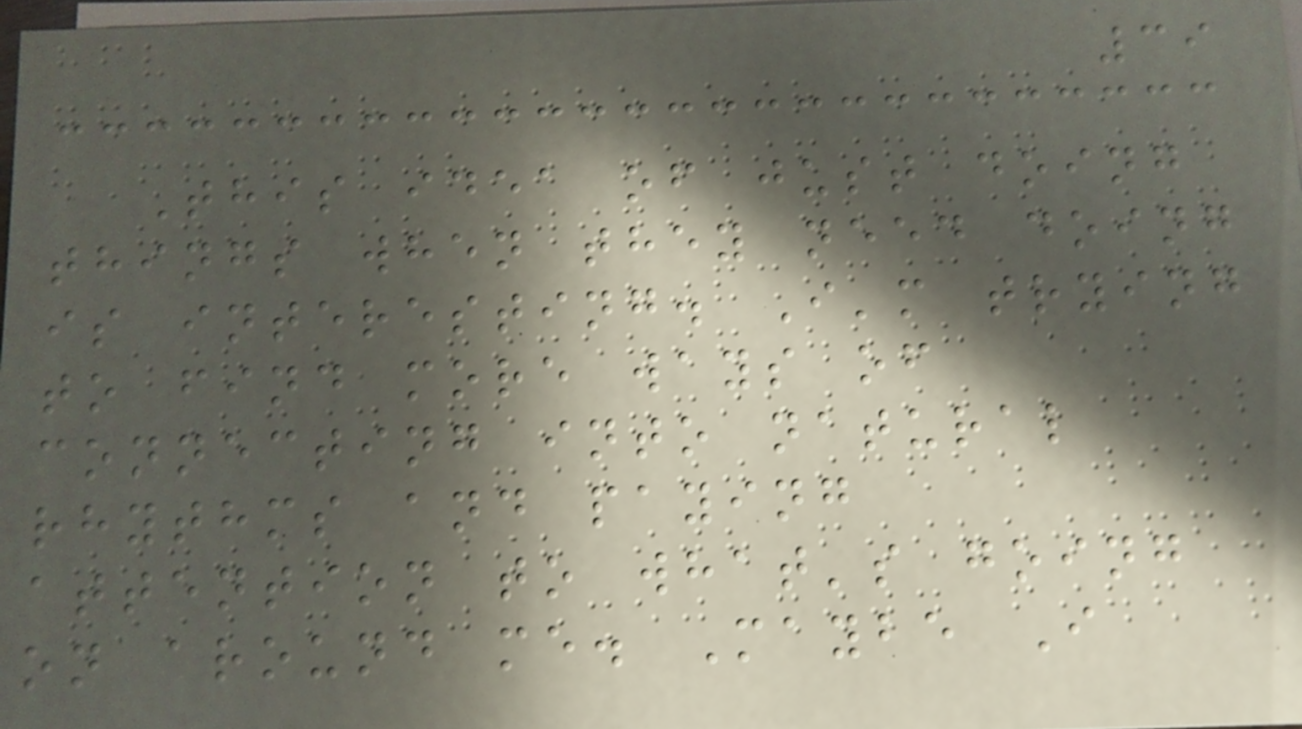39
This idea of just doing
things when they need doing
is interesting. I'm trying
to find more ways of
connecting into natural
rhythms and paying
attention to what's going
on around me. Maybe I
